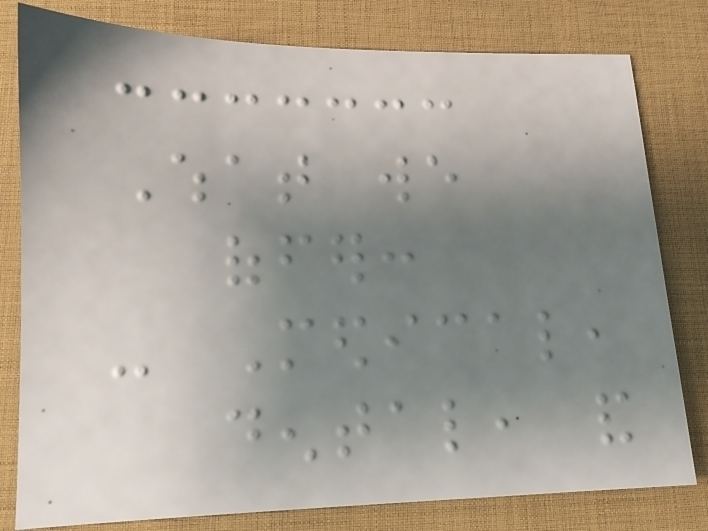What we
offer:
- Medical,
dental, and
